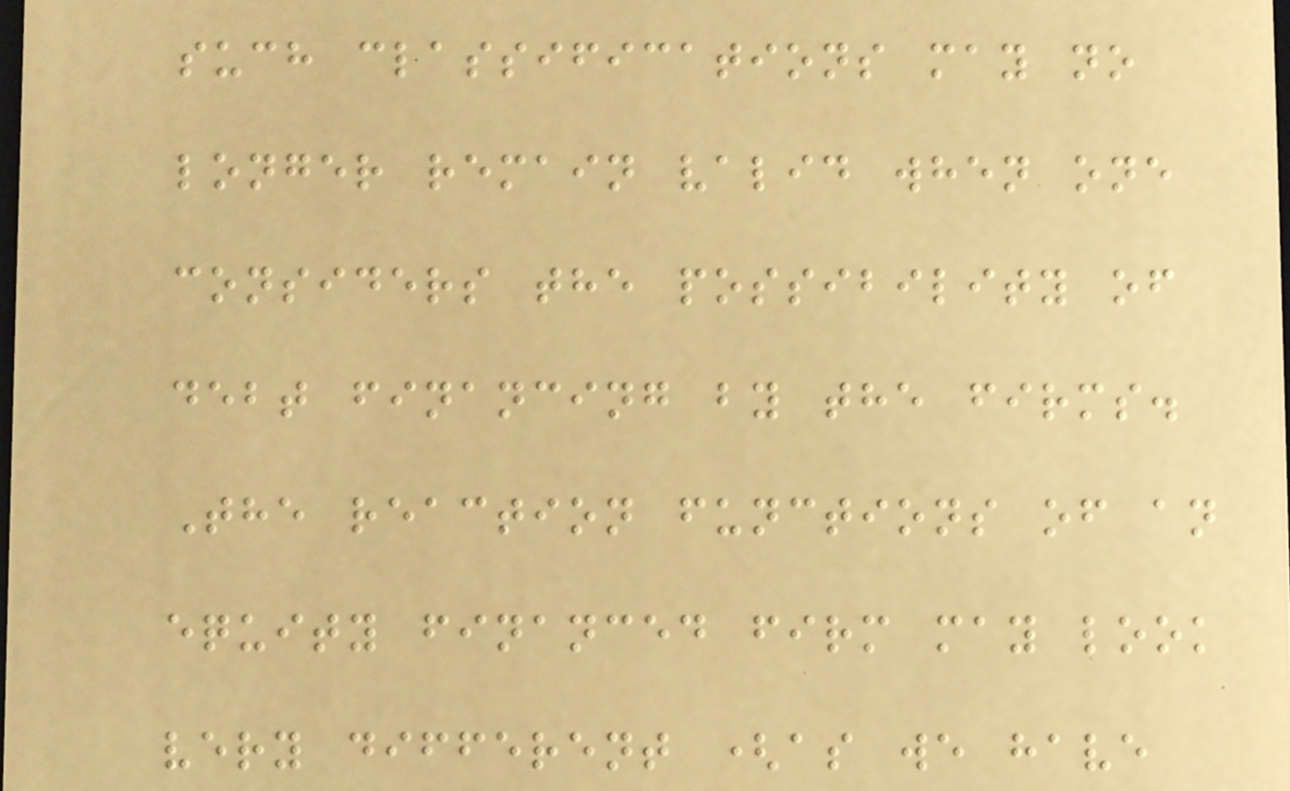such classifications may no
longer remain valid when one
considers the possibility of
debt financing by the firms.
The reaction functions of an
equity financed firm may look
very different (as we have
